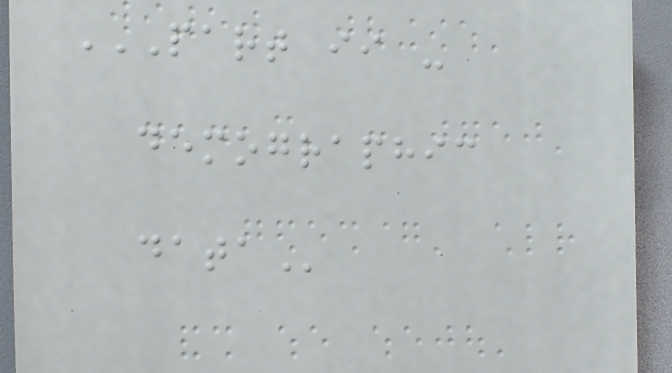PART II -
DEMOGRAPHIC
DATA
